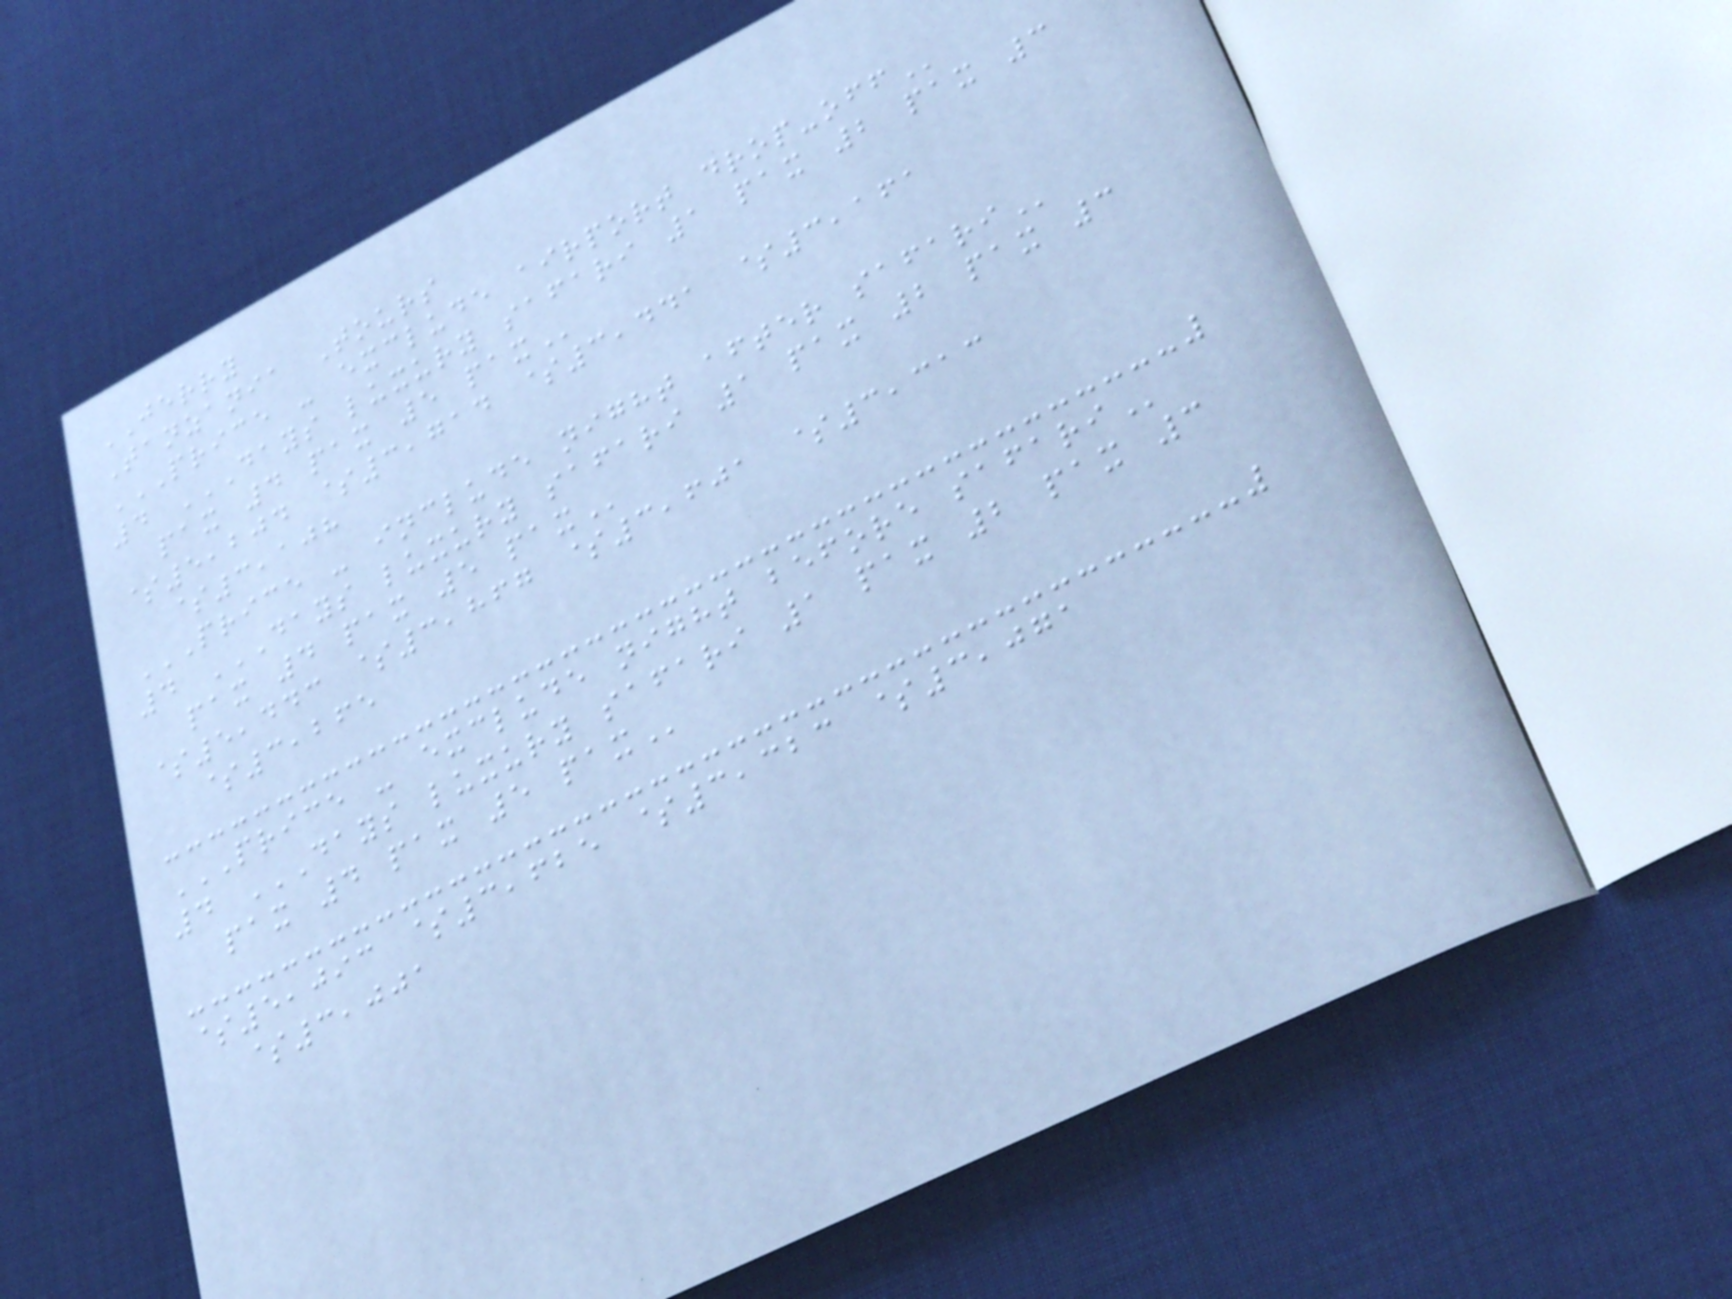JERRY
Tanzania Tours
PRICE - EXCLUDE AIRPORT DROP-OFF
4 DAYS LUXURY SAFARI 1 PAX 2 PAX 3
PAX 4 PAX 5 PAX
$5,204 $3,714 $3,441 $3,161
$3,108
PRICE - INCLUDE NIGHT AFTER SAFARI
4 DAYS LUXURY SAFARI 1 PAX 2 PAX 3
PAX 4 PAX 5 PAX
$5,443 $3,867 $3,601 $3,313
$3,265
PRICE - EXCLUDE NIGHT BEFORE SAFARI
4 DAYS LUXURY SAFARI 1 PAX 2 PAX 3
PAX 4 PAX 5 PAX
$5,093 $3,625 $3,323 $3,071
$3,001
